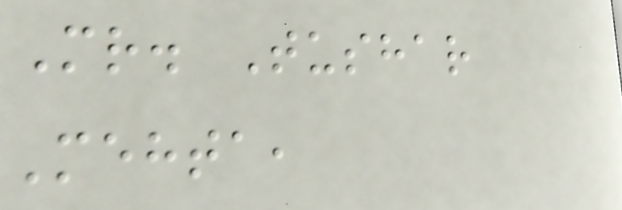Mr. Tushar
Mehta,
